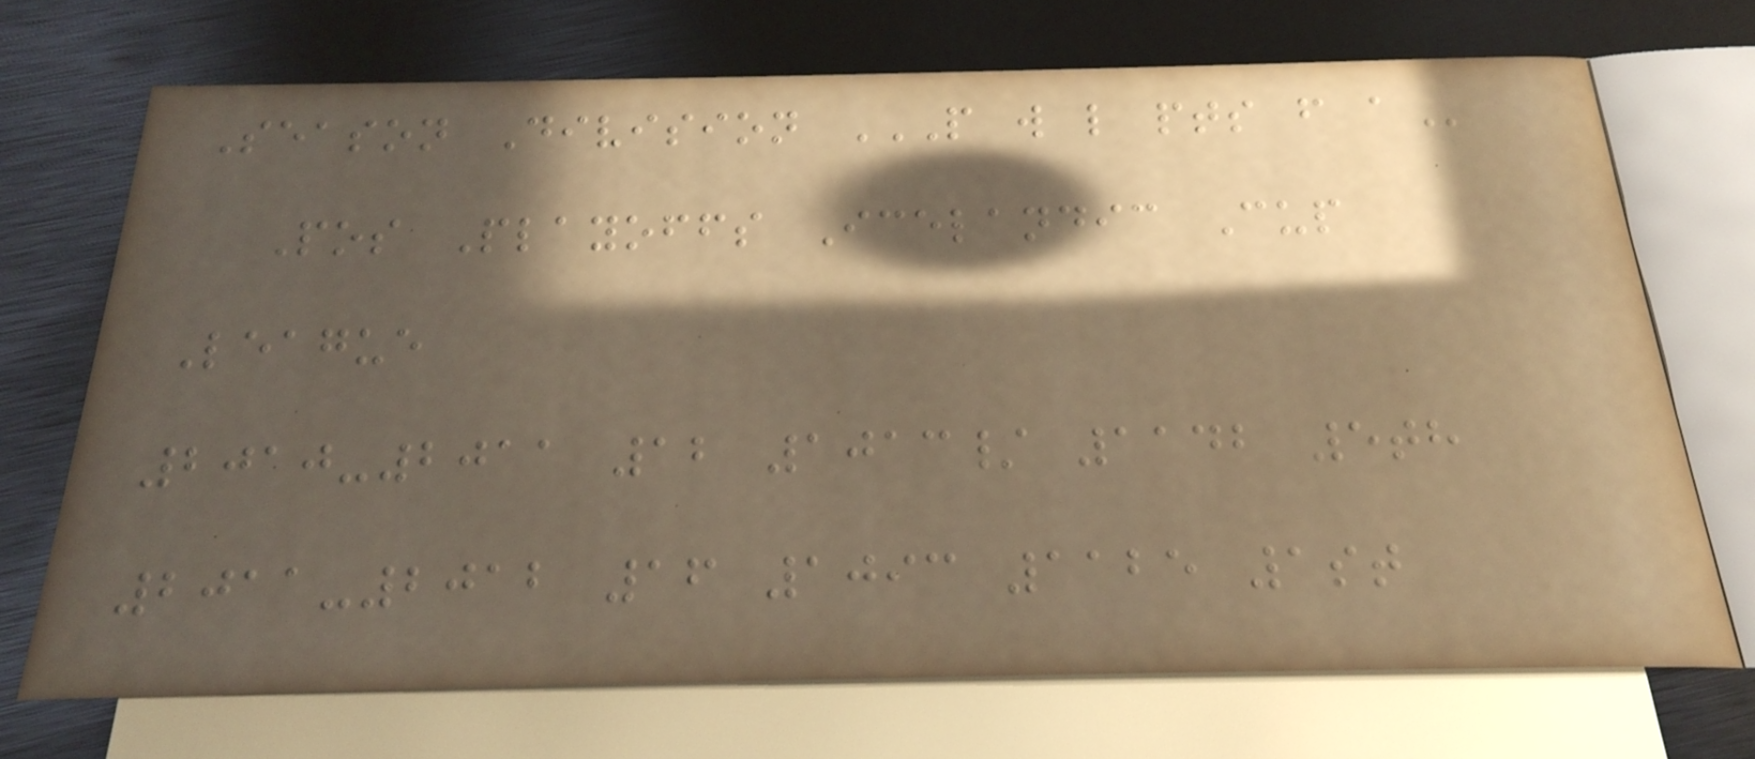Season Division P W L PTS F A
Pos Playoffs Icelandic Cup
League
2010-2011 12 1013/ 1142 5th
2011-2012 16 1093 1125 1st
